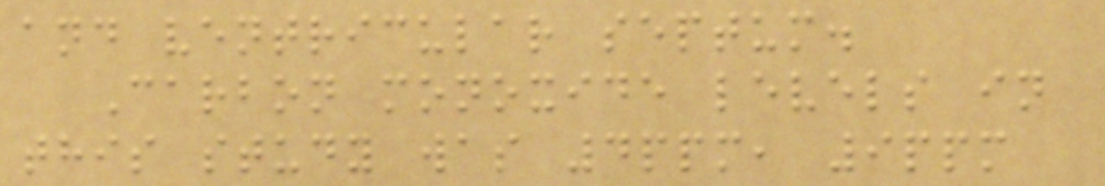and ventricular septum.
Carbon monoxide levels in
this study was 4ppm, 9ppm
